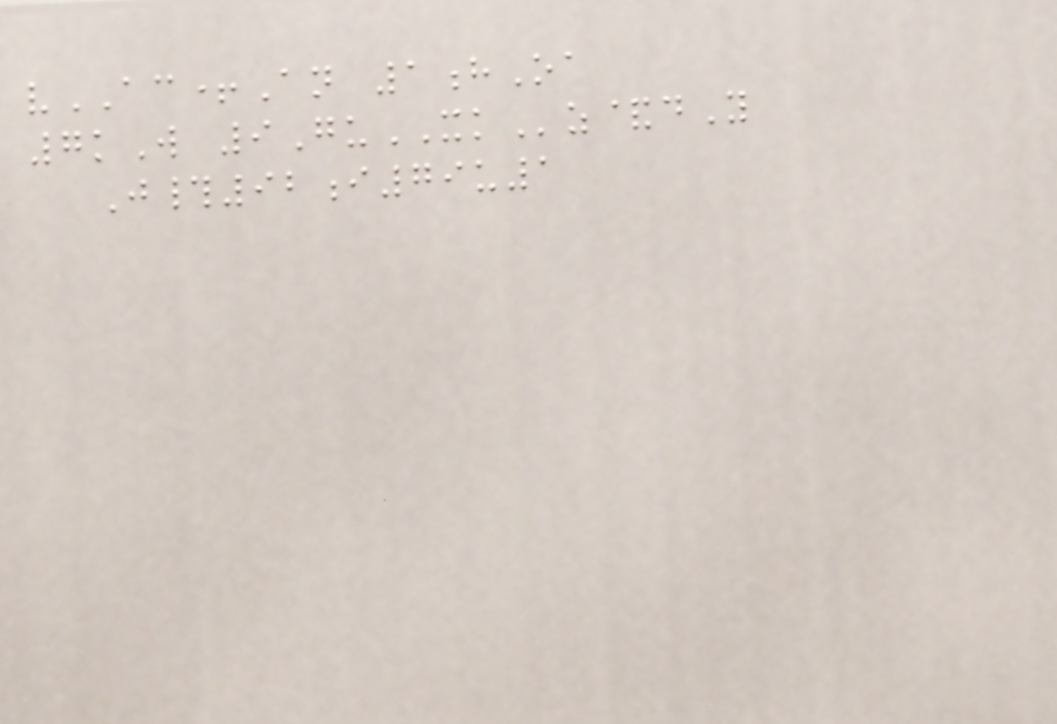vAC+An 1hOa
7kW 9GuXKz&dY
J#92i79u1
